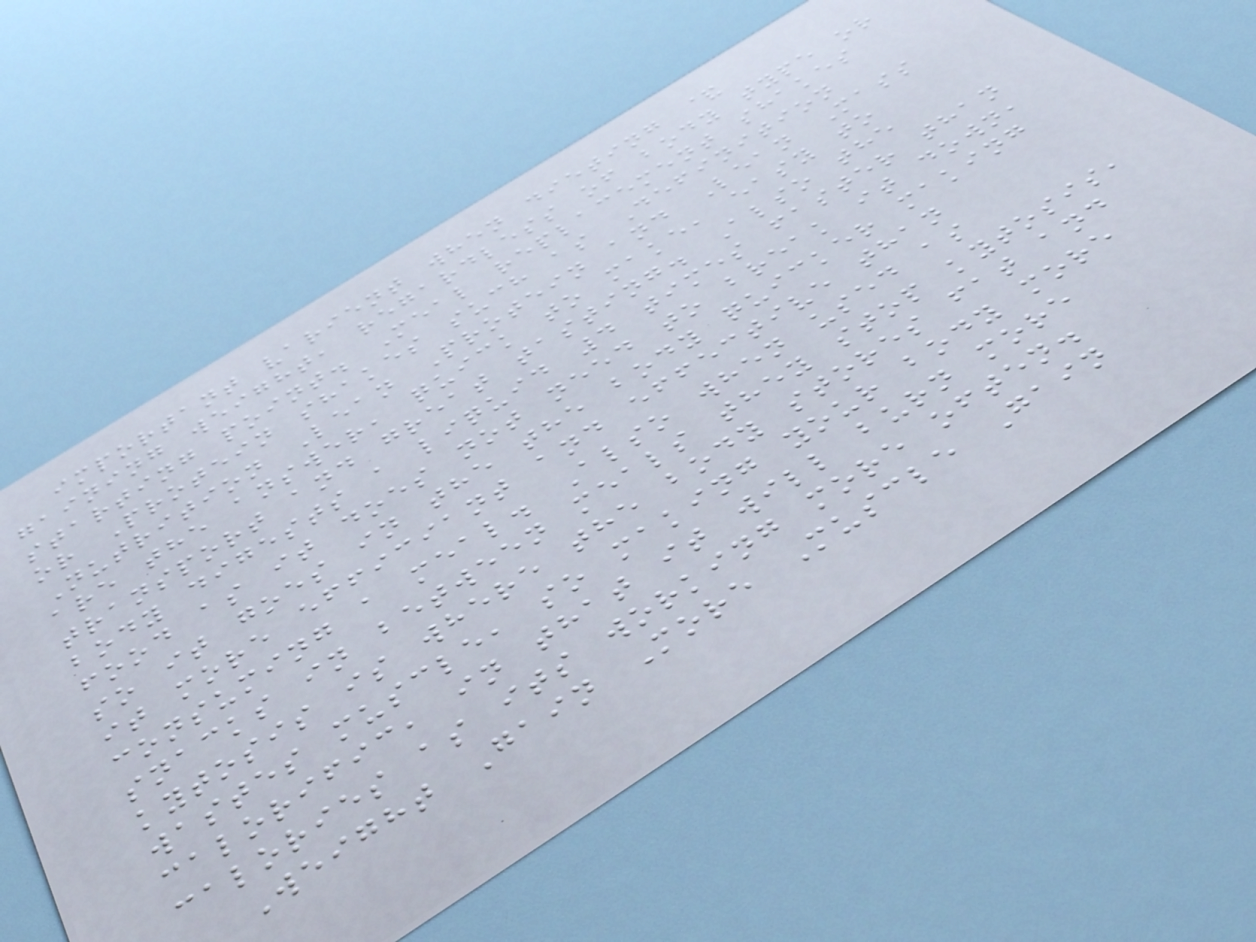important varient when dieting &
gaining weight, regardless of body type or
starting point. Meal replacement shakes
or Protein shakes such as Definition
Nutrition Lean Protein and Lean Mass
are the answer, quick to make, easy to
transport and great tasting. Also the
body digests a liquid 4 times faster than
food as it does not need to break it down,
so it goes in the the body quicker making
it more efficiant and effective than
consuming a meal. Also when used as
snacks in between meals they stop kytosis,
kytosis is where the body stores fat and
wastes muscle, so making your body more
calorific, in that it will burn more
calories as its working more often.
Weight Gain More Muscle Gain
